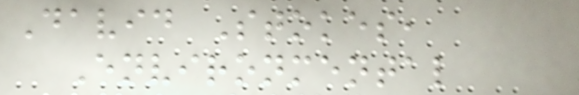David Stokes,
Environmental
